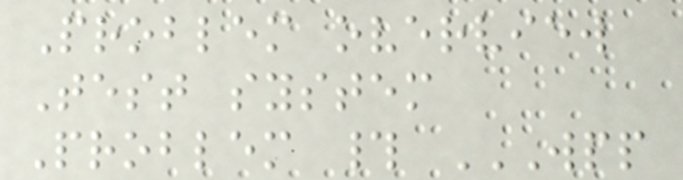Problem overview
Test system
Problem # WPP
